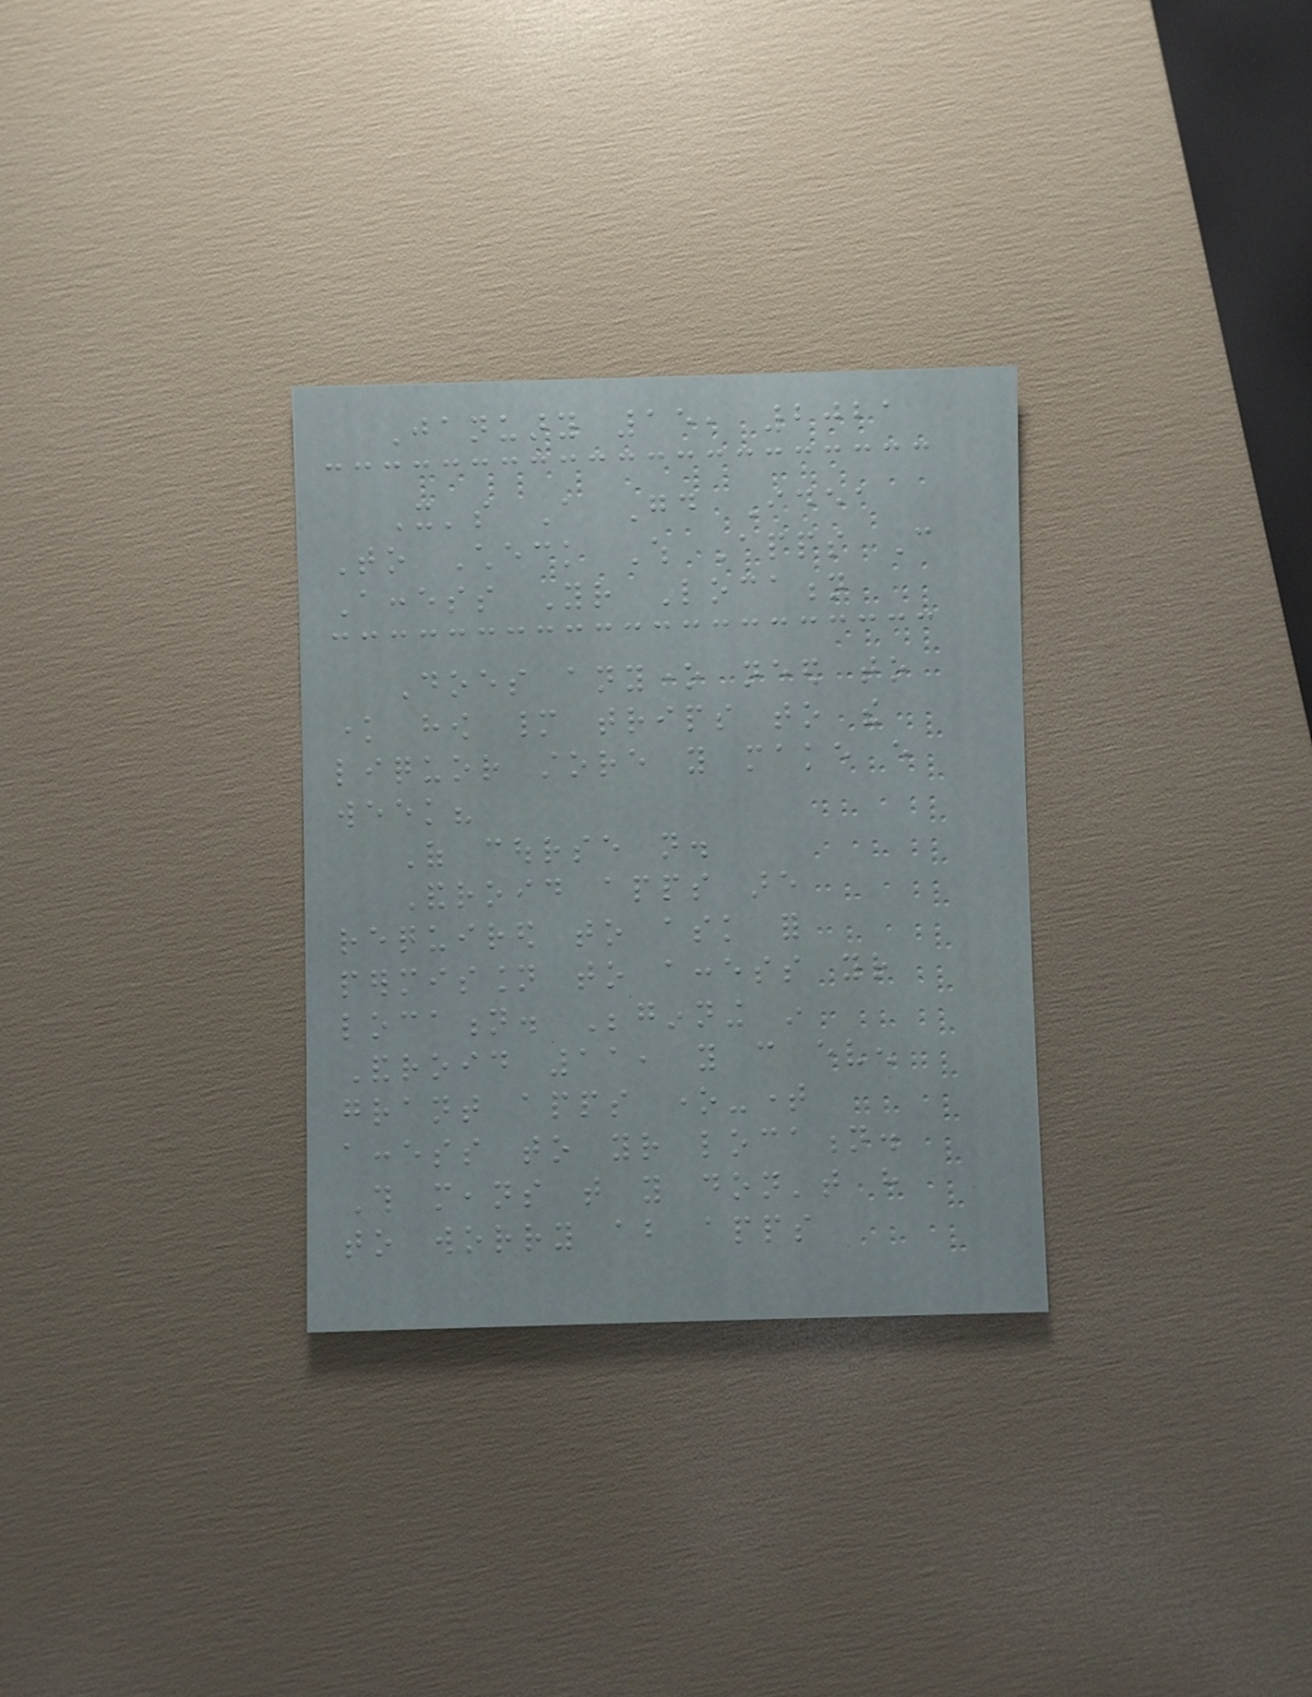January 15, 2021
It's A Good Idea
To Check Which Apps Can
Access Your Location
Does anyone need to
know how many trips to the
liquor store you make every
week?
Of course not.
Android apps are
required to ask for
permission to access your
location. Beginning in
Android 11, you can even
grant apps one-time
access to your location.
This means that you don't have
to worry about apps
